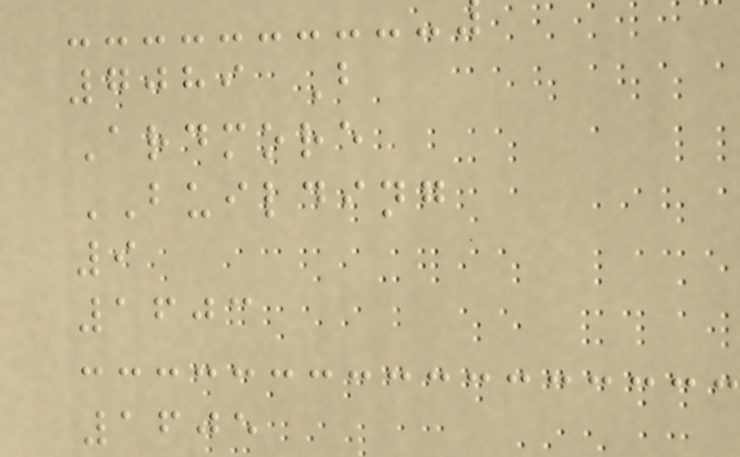7089 B
Ardmore
BUILDING
9
1603
1605
